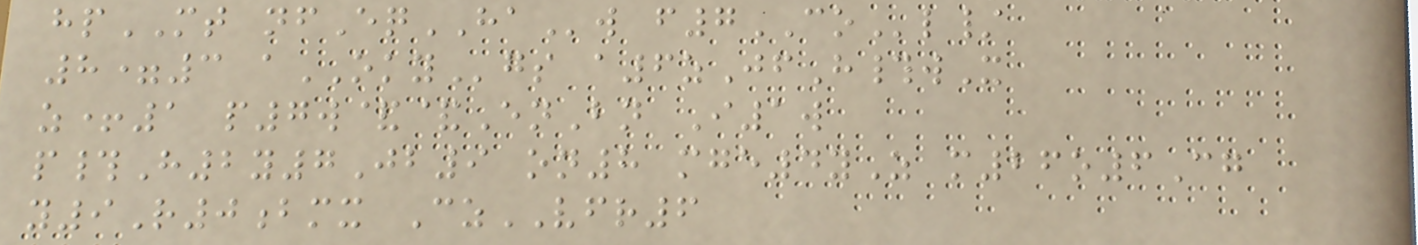hpMT nfEqHAw f7COl/
8=3 aOKYgs a6zJfH#wX
z+1 p7w&&EnBn I1w
p#H2y7Jb9 on8 mge4yZ m26o6Cg
y9R0bmx CzVFR6
